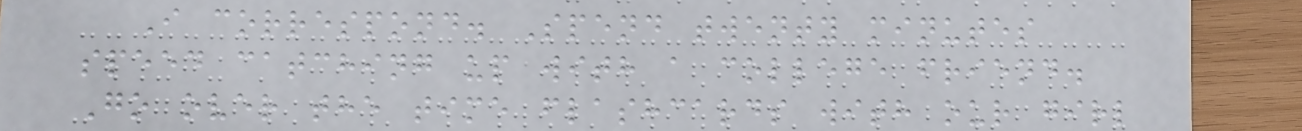I correspond. Spend twenty minutes
speed catching up with a college friend.
Go over the time flashcards with our girl
